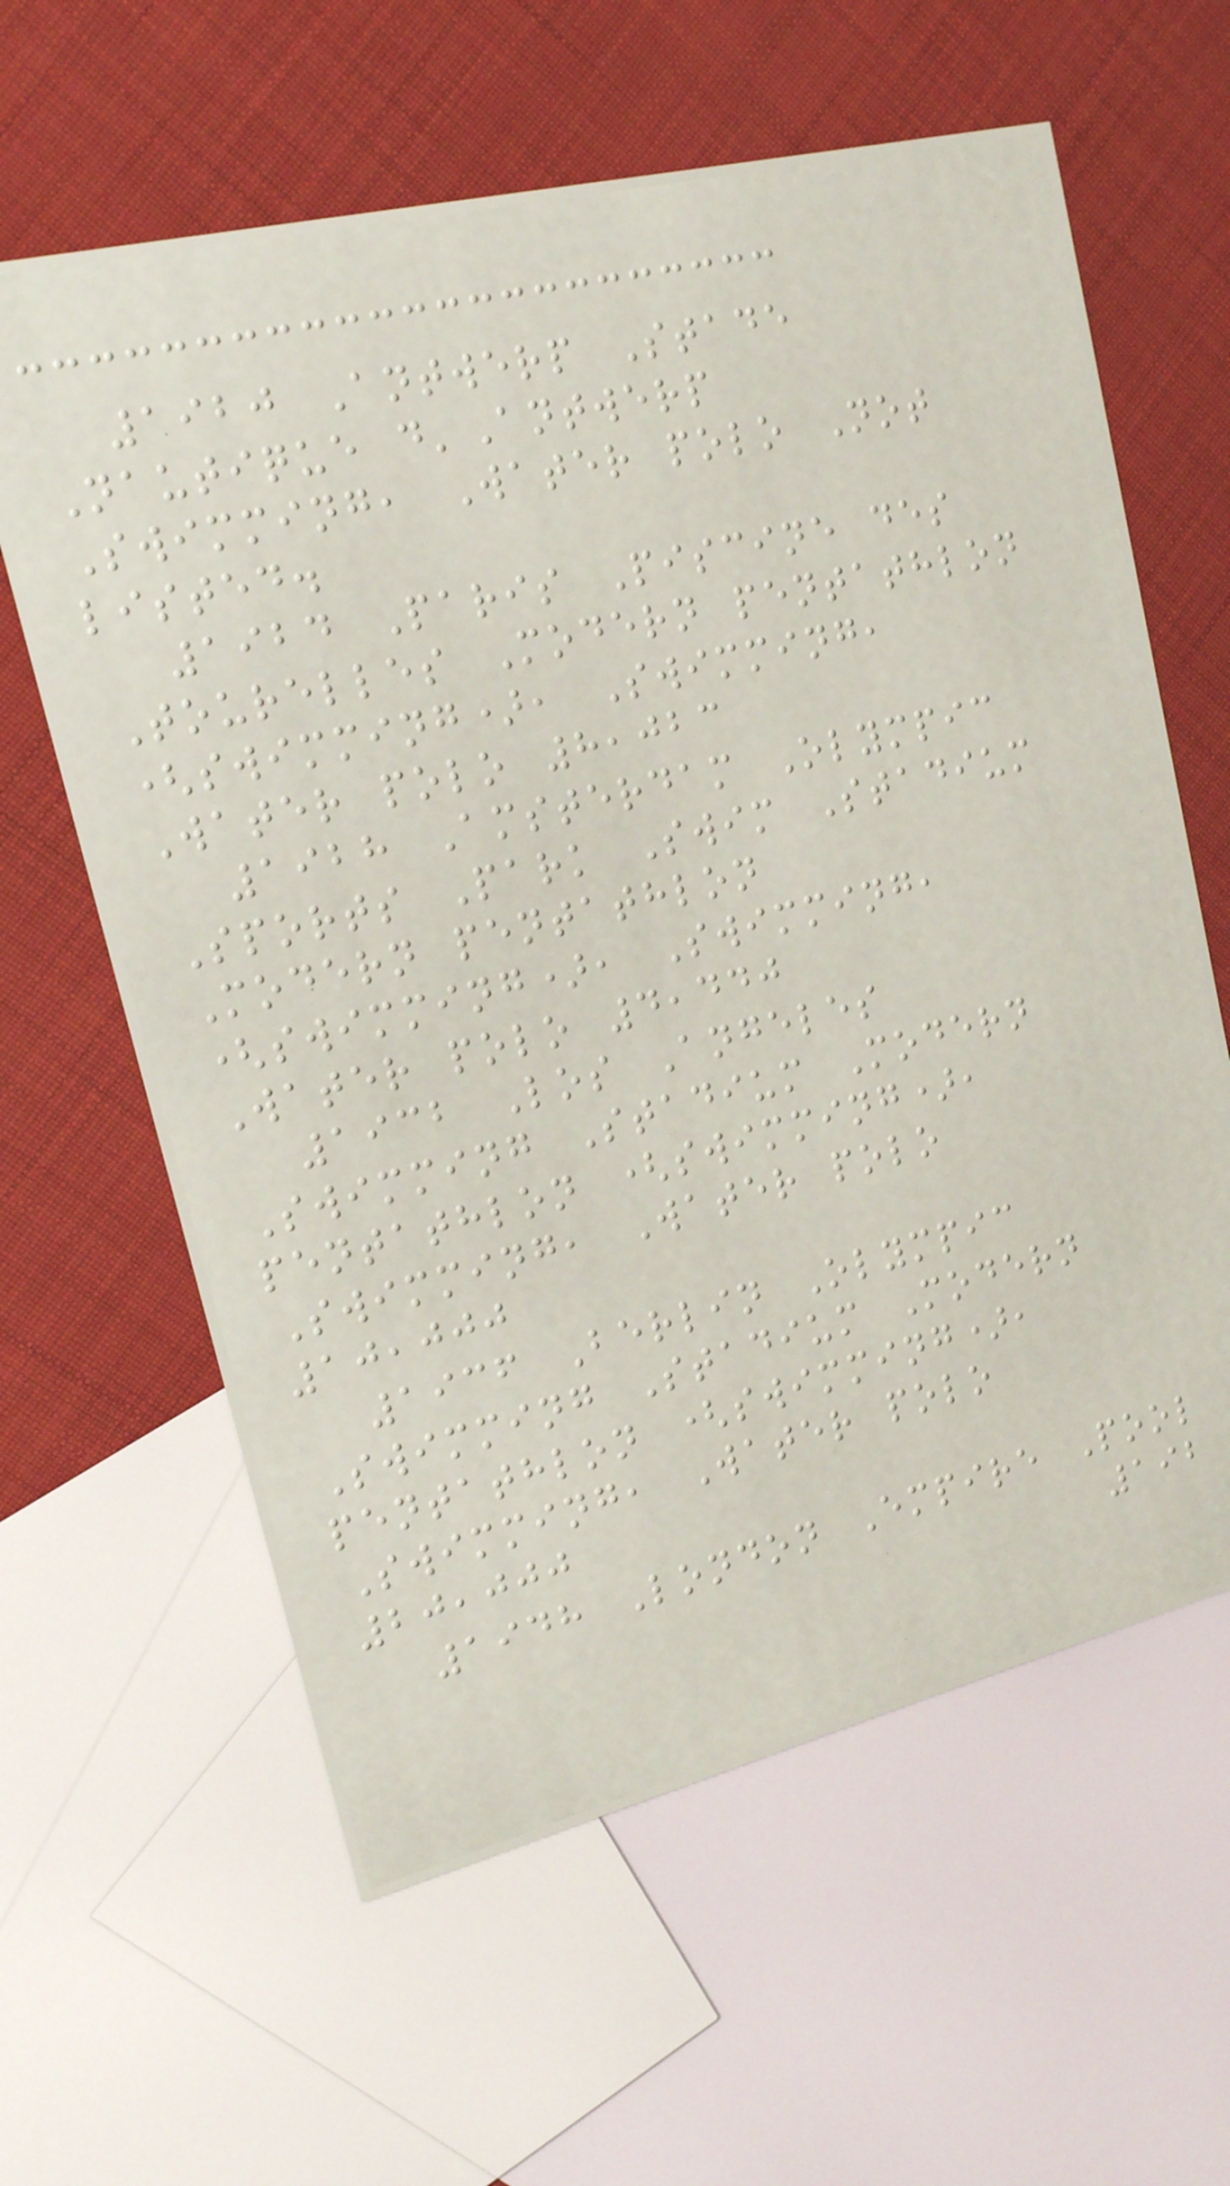1920 Antwerp Stade
Nautique d'Antwerp
Swimming, Water polo Not
listed.
1924 Paris Piscine des
Tourelles Modern pentathlon
(swimming), Swimming,
Water polo 8,023
1928 Amsterdam Olympic
Sports Park Swim Stadium
Modern pentathlon
(swimming), Swimming,
Water polo 4,440
1932 Los Angeles
Swimming Stadium Modern
pentathlon (swimming),
Swimming, Water polo
10,000
1936 Berlin Olympic
Swimming Stadium Modern
pentathlon (swimming),
Swimming, Water polo
20,000
1948 London Empire Pool
192
